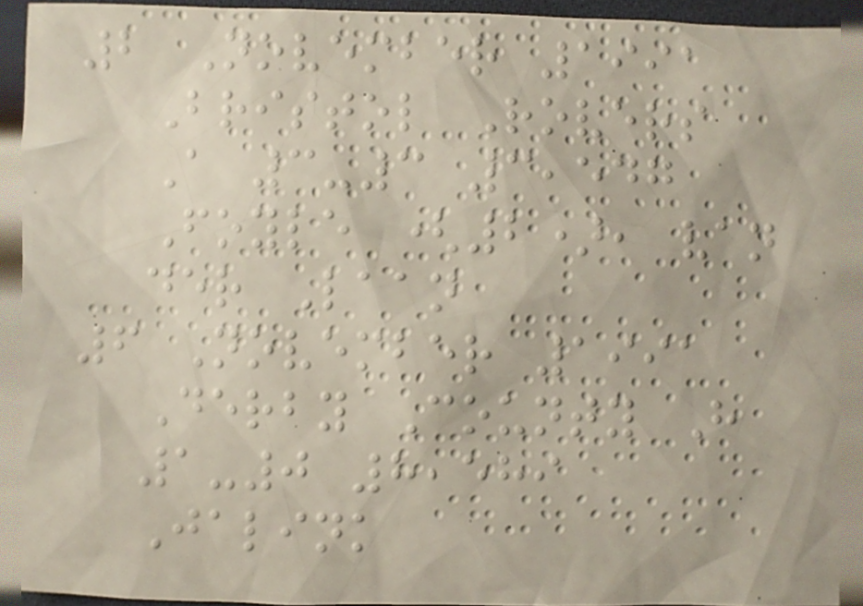2 November 1991
Bristol Rovers
A 3-3 3,547
Foyle (2), van
der Laan
6 November 1991
Derby County H
1-0 8,589
Jalink
